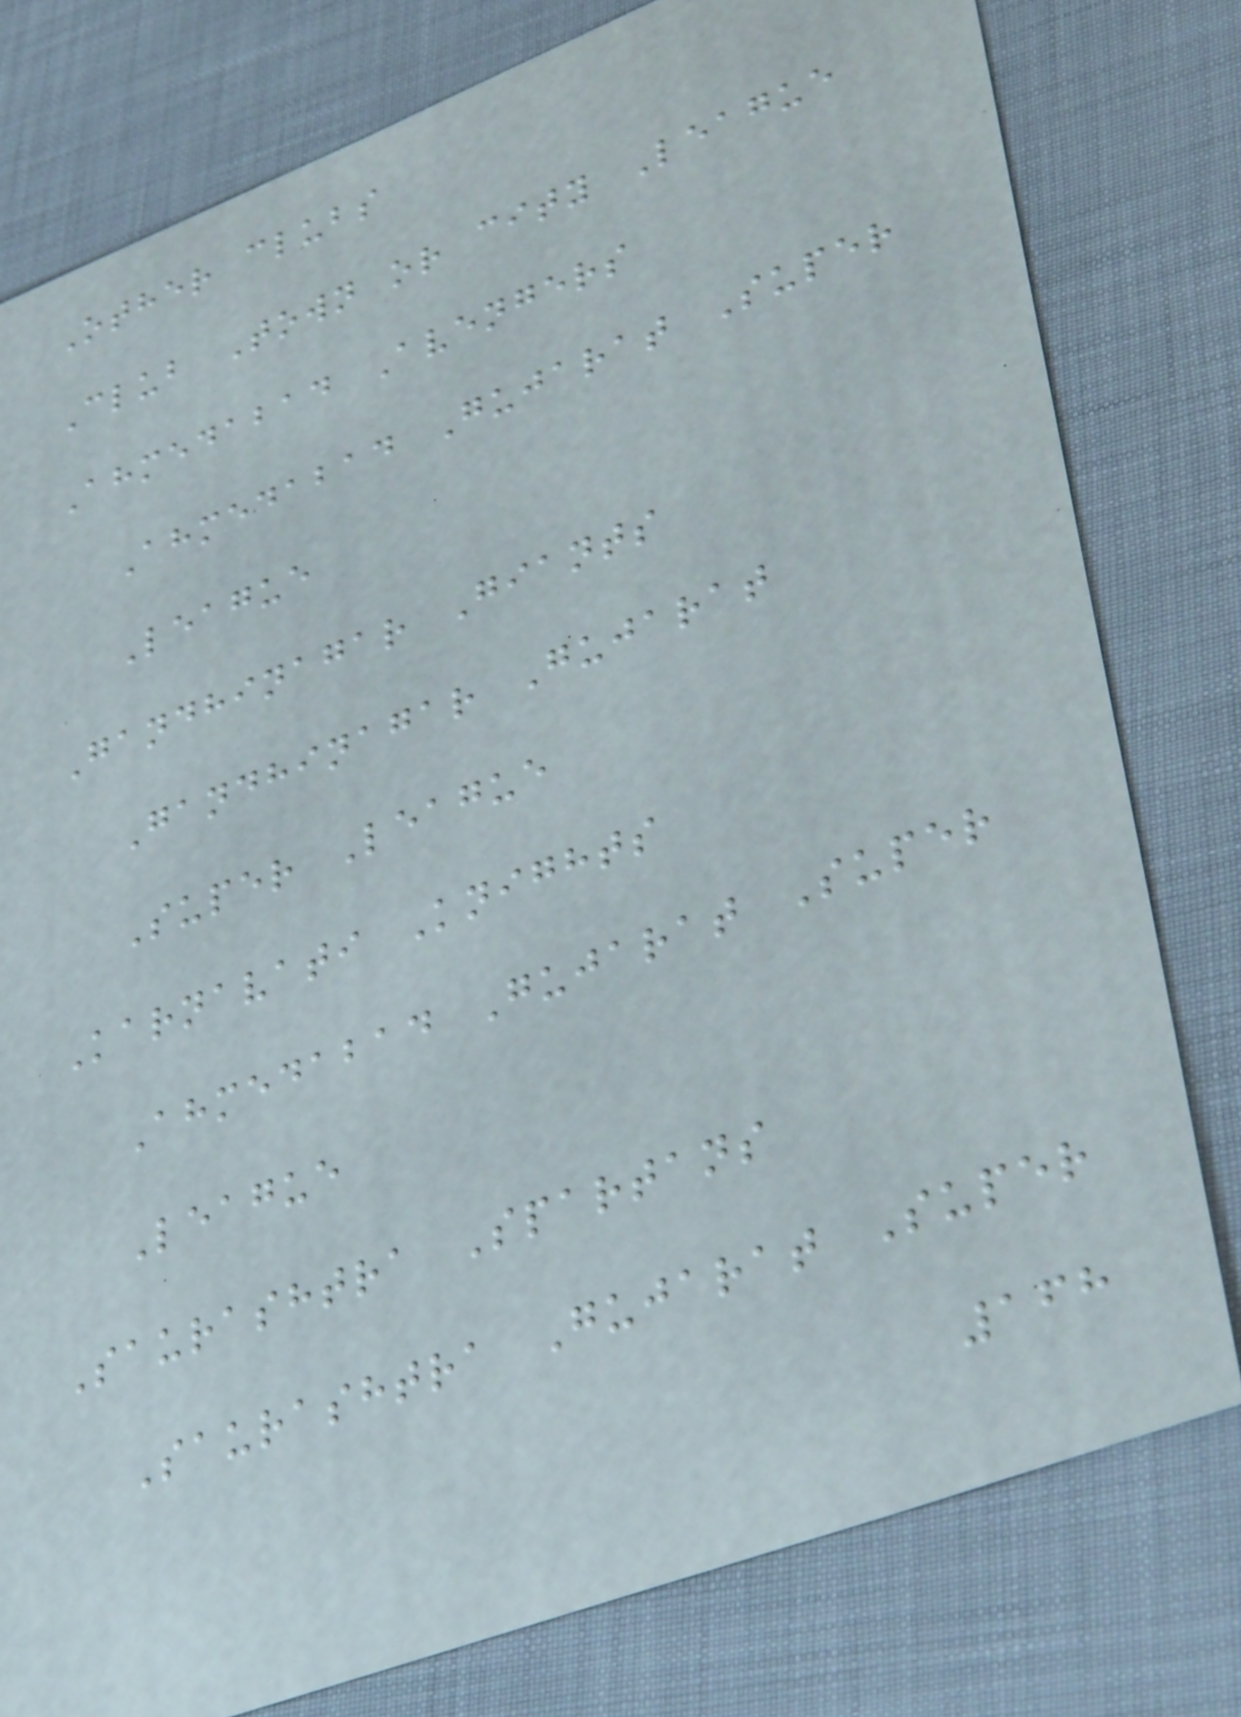Other clubs
Club Town or city League
Ahmedabad Avengers
Ahmedabad Gujarat Super
League
Gandhinagar Giants
Gandhinagar Gujarat
Super League
Karnavati Knights
Ahmedabad Gujarat Super
League
Saurashtra Spartans
Saurashtra Gujarat Super
168
